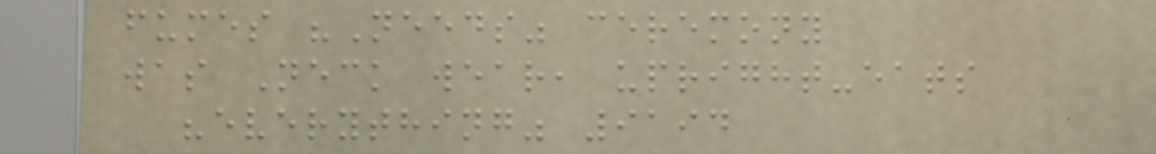fumes "Needs" ceremony
was Neck wear, upright-eats
"everything" 9194
